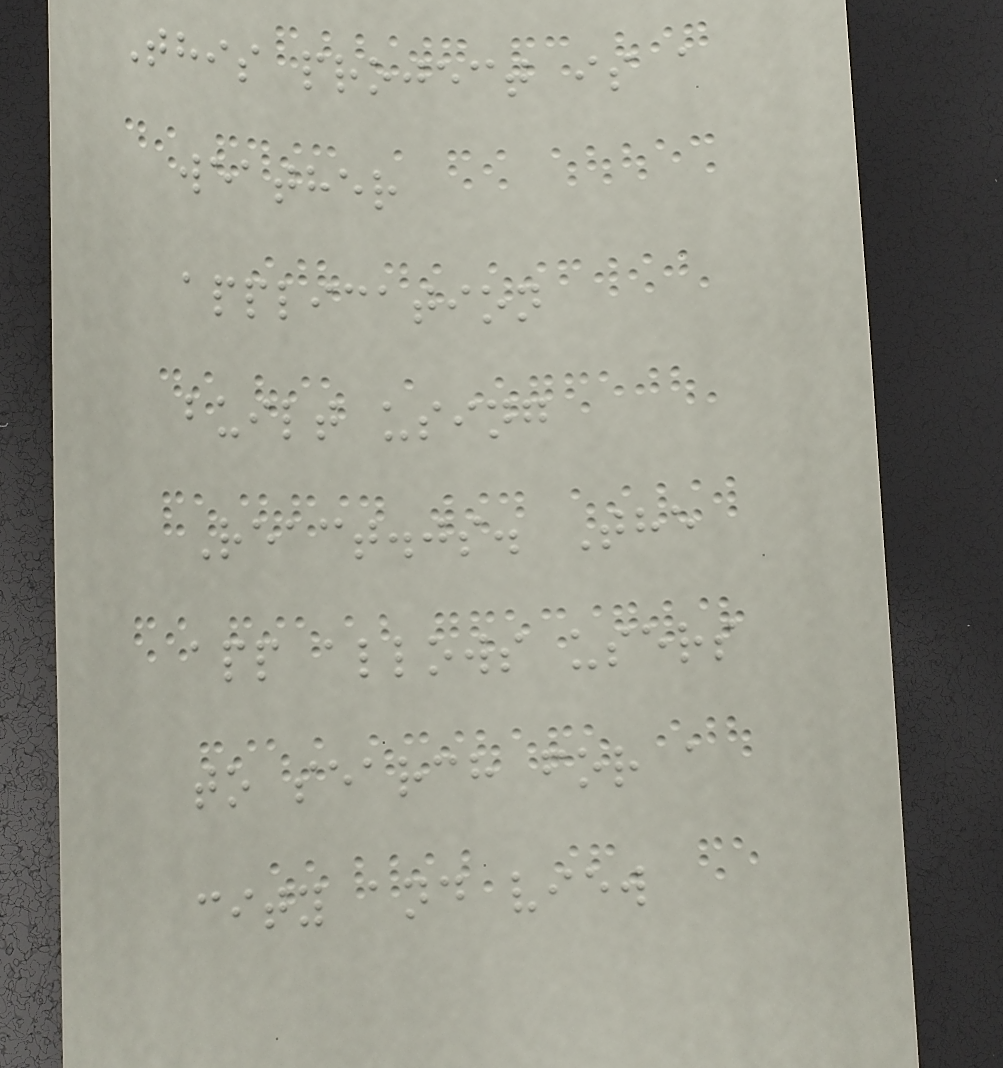This project is a
weather
application
built using
React.js. The
app allows users
to search for a
city and view
